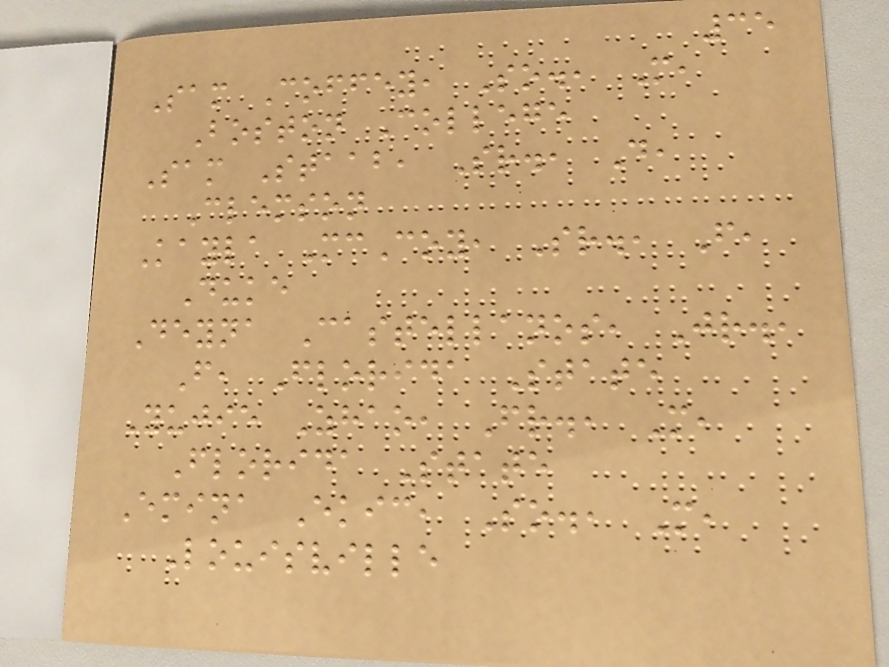35
Sam Coffey, So., M,
Boston College
Sam Staab, Sr., D,
Clemson
Kayla McCoy, Sr., F,
Duke
Deyna Castellanos, Jr.,
F, Florida State
Yujie Zhao, Fr., M,
Florida State
Emina Ekic, So., M,
Louisville
